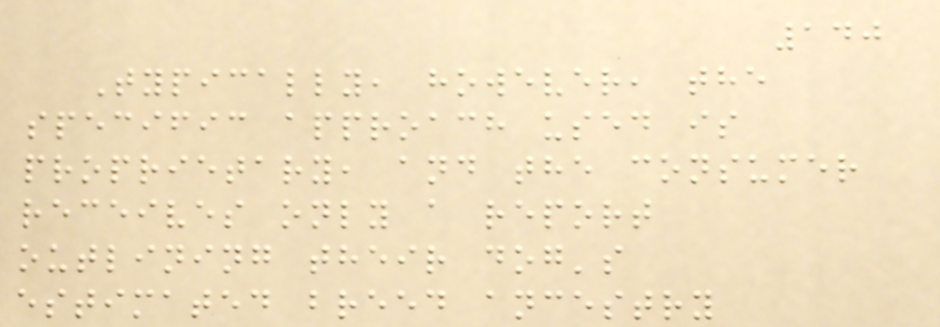140
Typically, however, the
specific approach used is
proprietary, and the consumer
receives only a report
outlining their dog's
estimated breed ancestry
